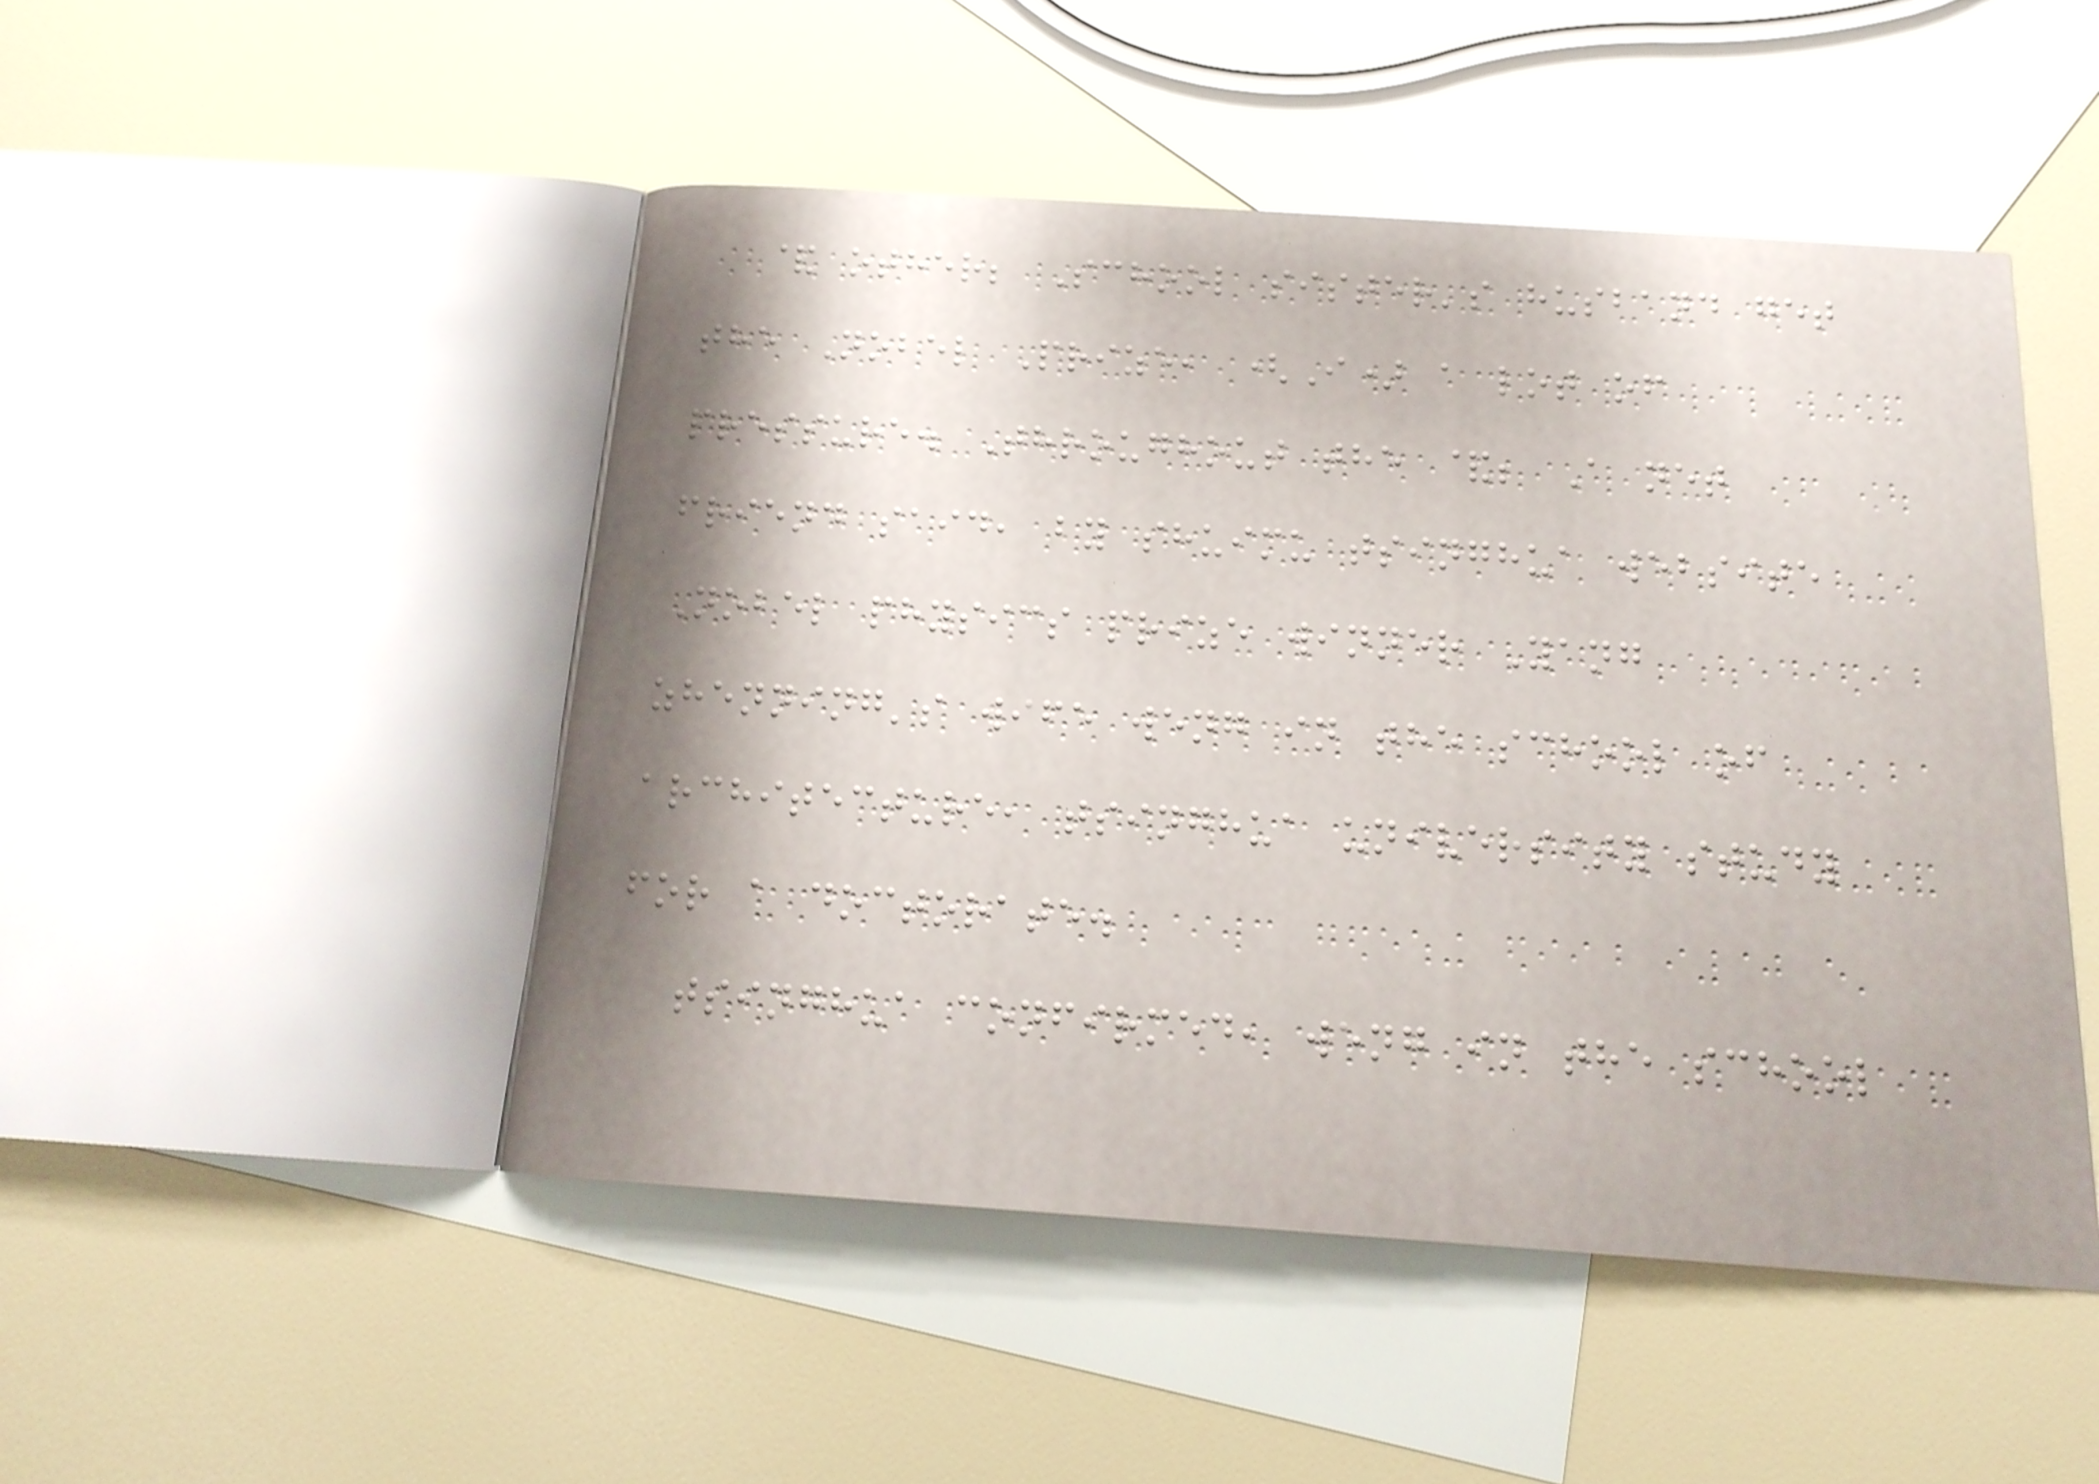& other; School sister's husband get
the Nobel Prize, (I) a lot of
pressure. Throughout the &; A net
friend said, by shuimu tsinghua website
Nobel physics prize winner Yang
zhenning's wife weng in the school of
architecture, tsinghua university study
for a doctorate.
tsinghua confirmed, weng in the school
